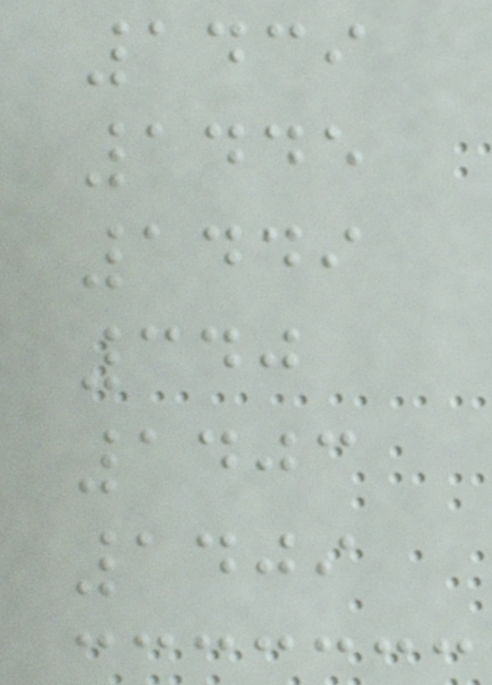1439
1445
1449
340
1403
1409
